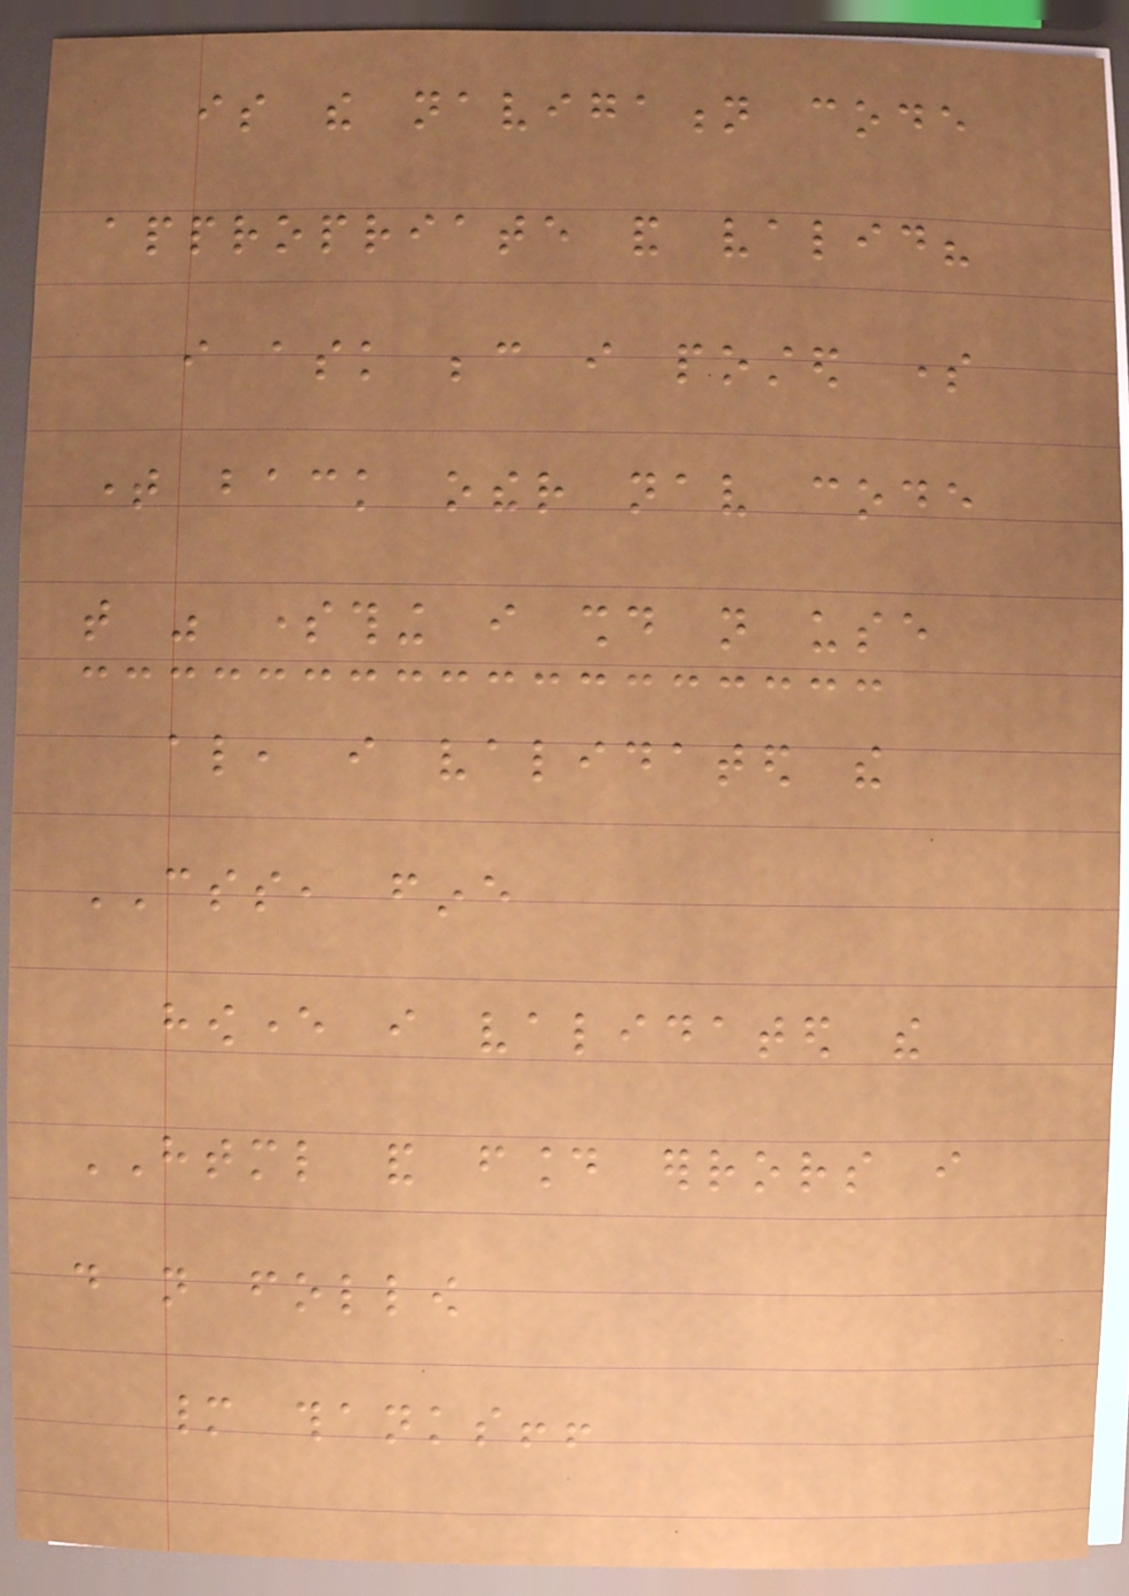is the navigation code
appropriate and valid?
i ask because i posted some
time back other nav code
that was something i should not use
also, i validated the
CSS, fine
however i validated the
HTML and found errors i
do not follow
many thanks!!
